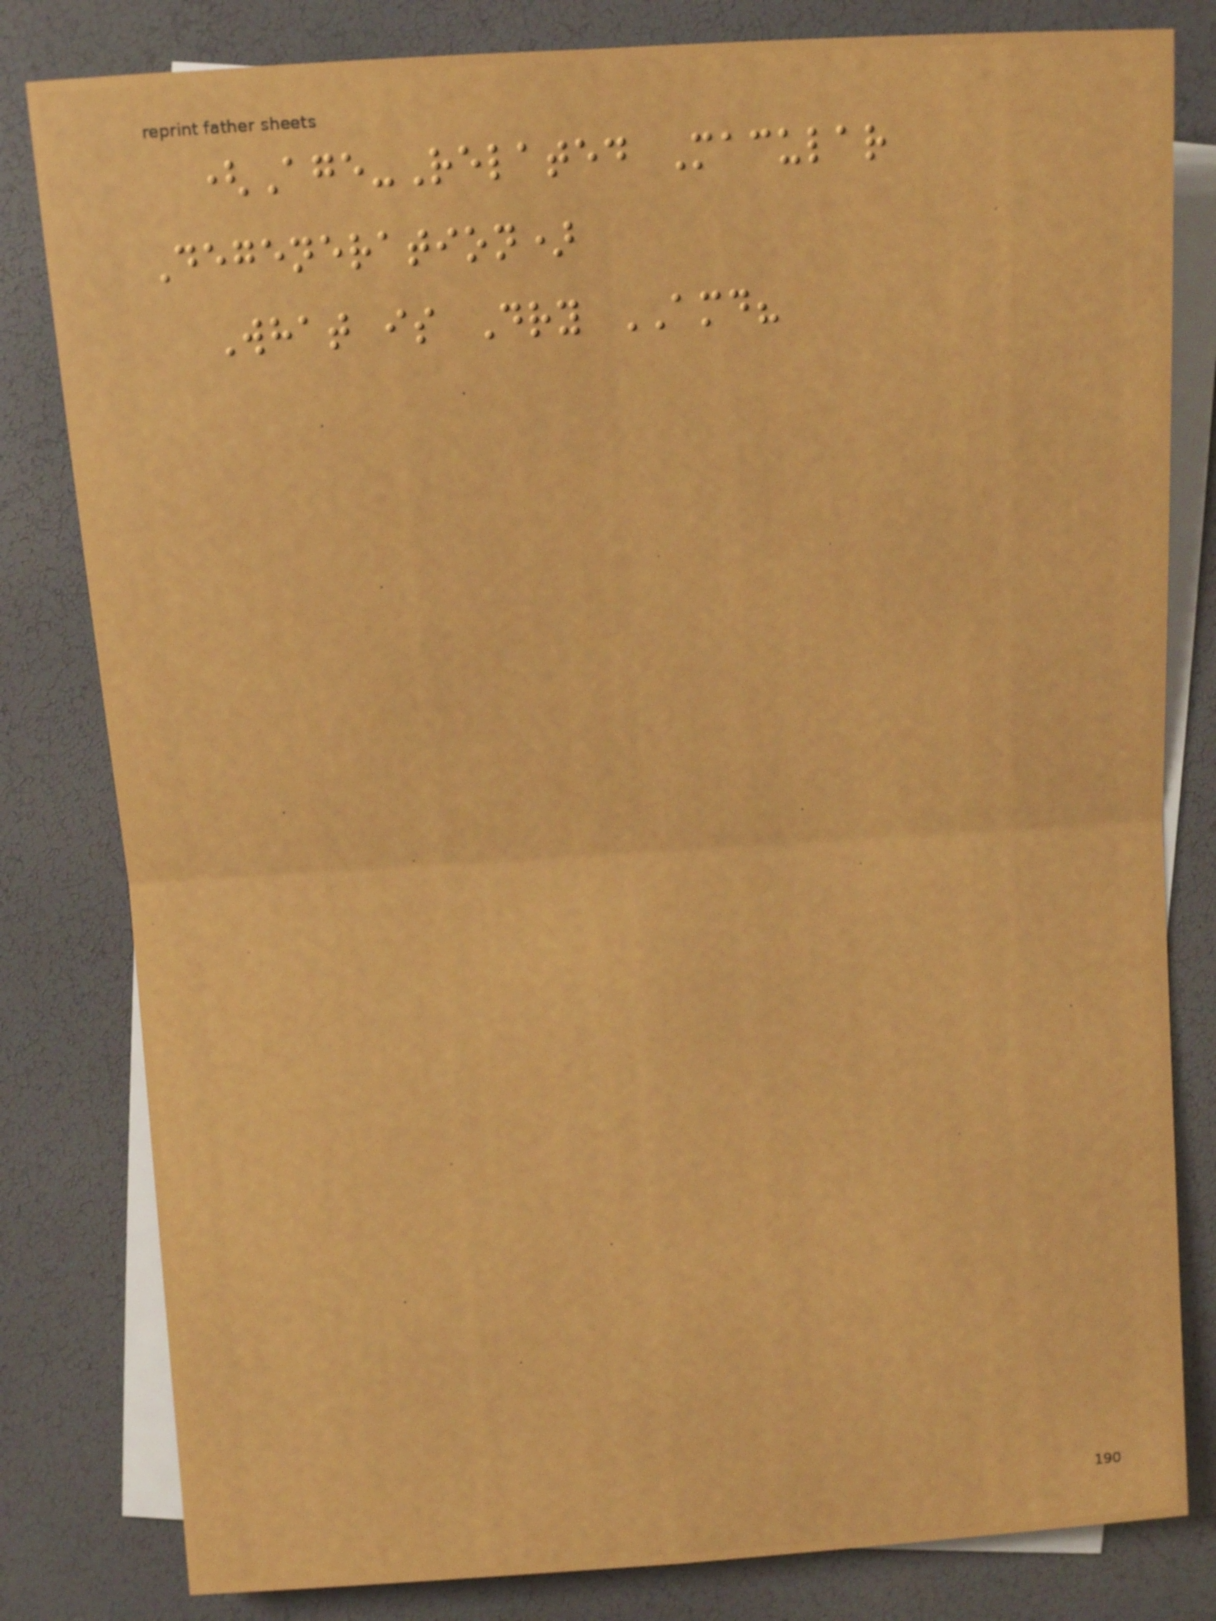(Age-Related Macular
Degeneration)
What is Dry AMD?
